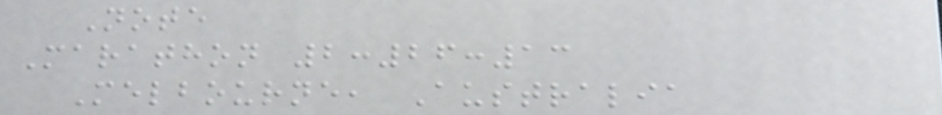Note
Marathon 2:26:13
Melbourne, Australia
